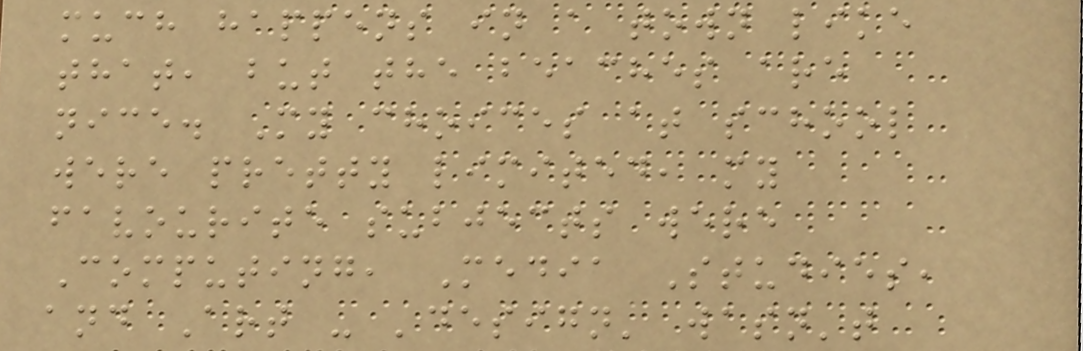much happens in a town like
that, but the beaches are
nice. My choices at school
were pretty limited, my
favourite subjects were
Computing, Media Studies,
and Art - 'design' wasn't
